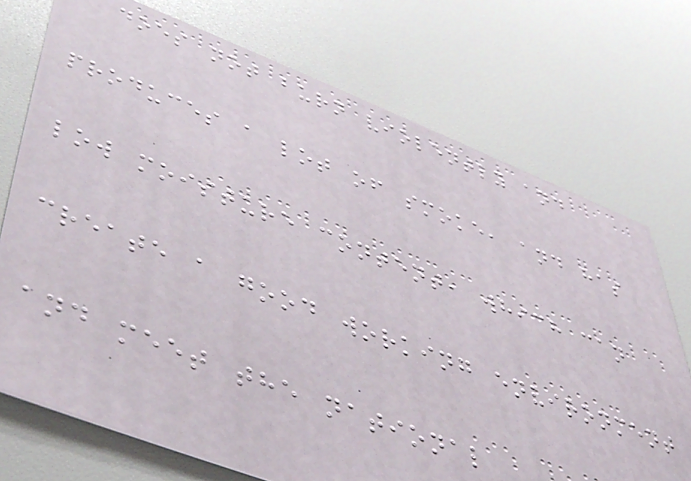does not burn violently and
produces a lot of smoke, and has
low moisture content, which can
create a good working environment
and meet the national
